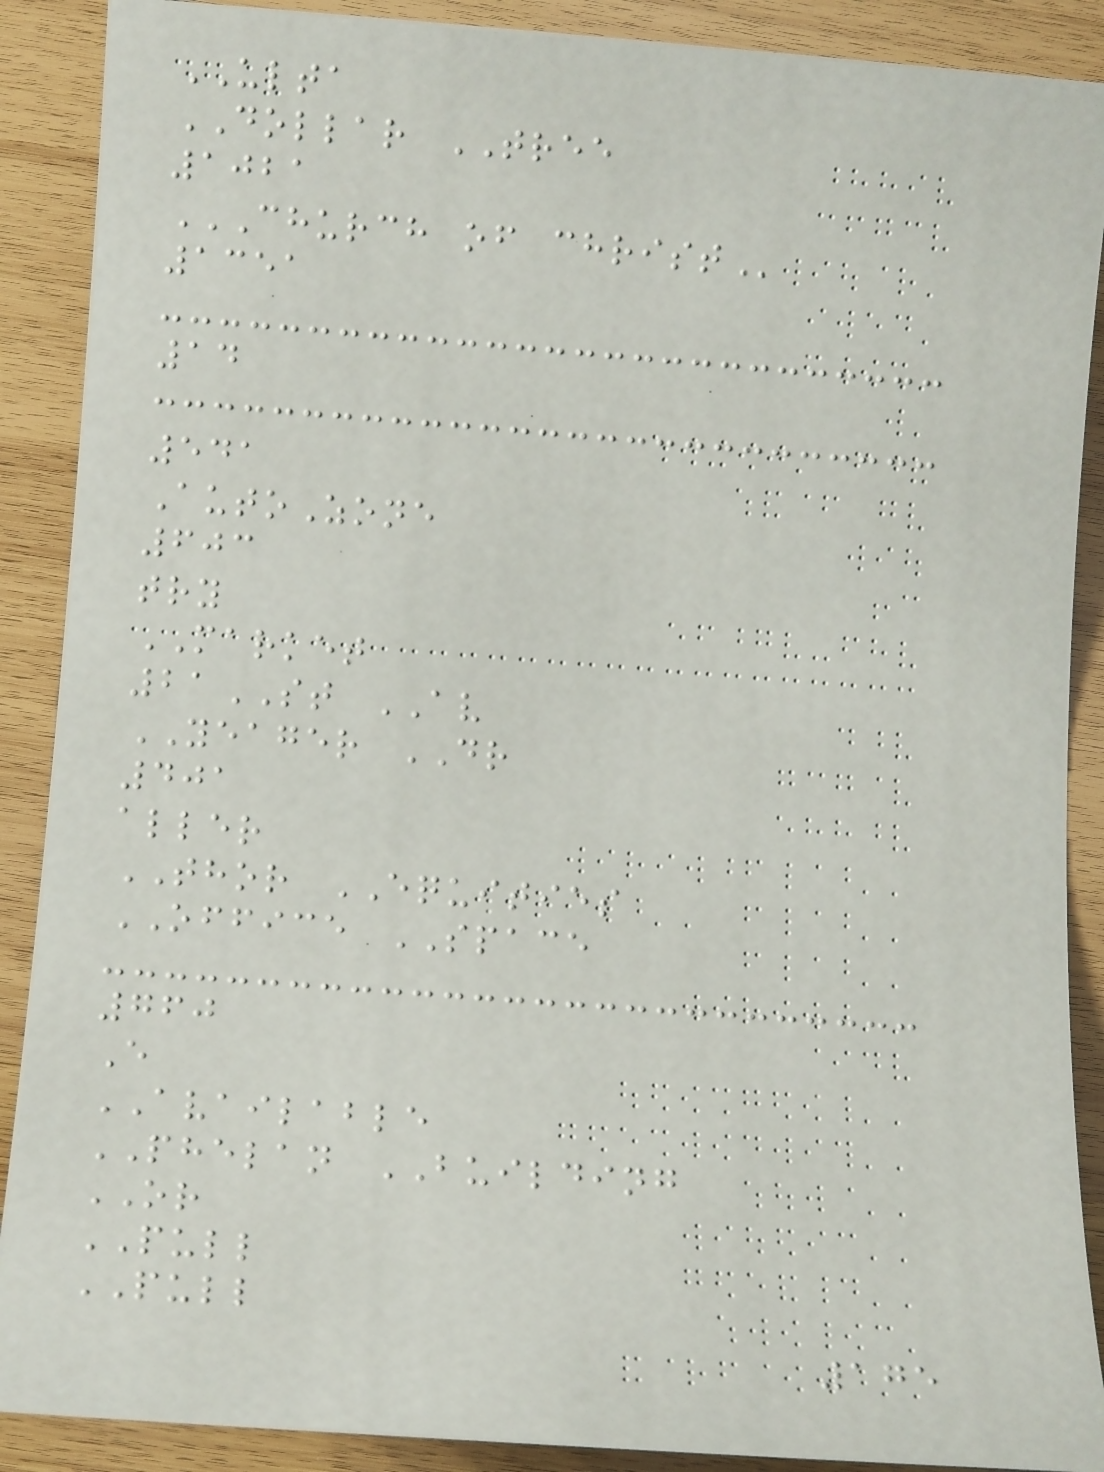ULTA
DOLLAR TREE
1021
CHURCH OF CHRIST
1351
14
541
AutoZone
603
try
MARKET
21ST AV
YEAGER DR
401
aller
THOR EQUITIES
OFFICE SPACE
760
E
AVAILABLE
PHELAN BUILDING
OR
PULL
PULL
175
